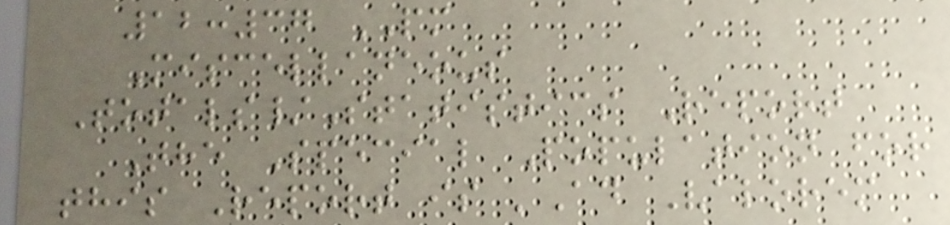12:37 PM
Miscellaneous
Totals/Statistics Report
The Special Population for
this Report is 'Ad Valorem
